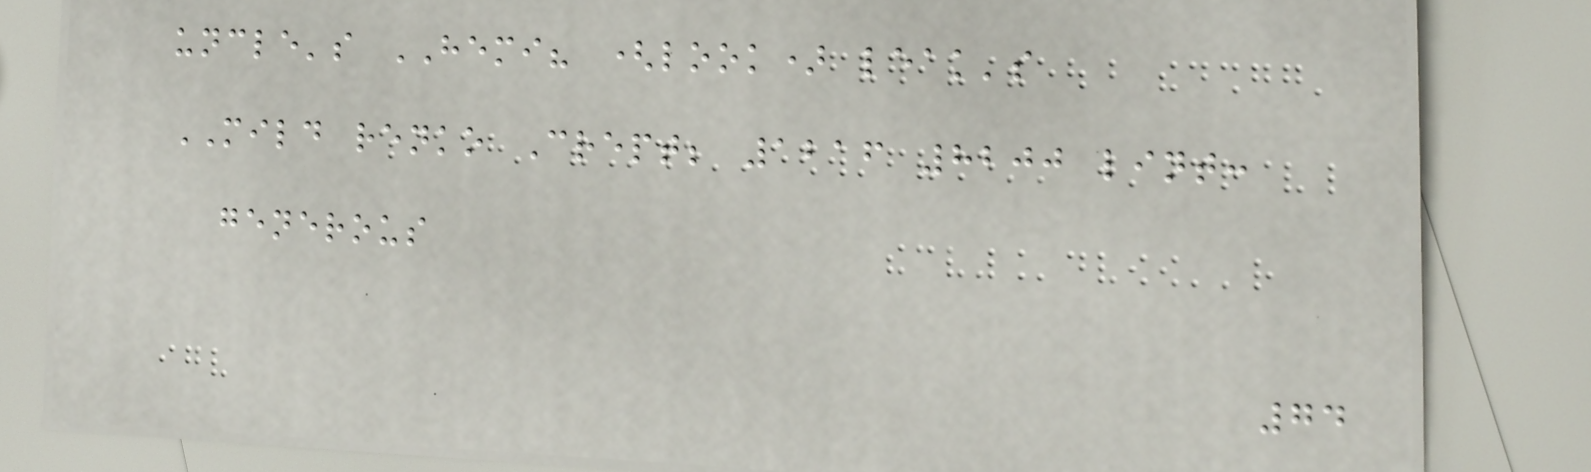uncle's HEMI? (look) leak's
MILD renko Crept; 1216 8200 lint:
generous
74
